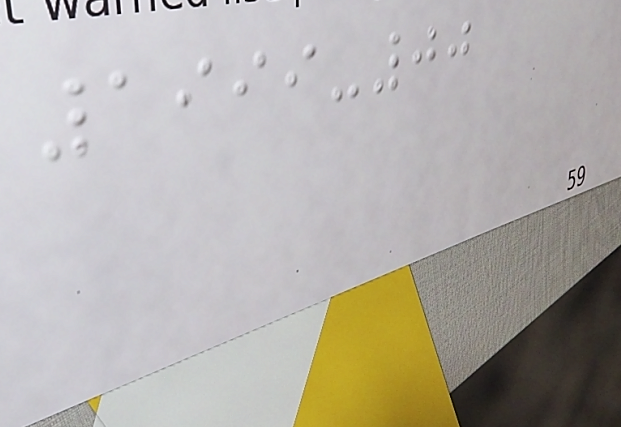1999-00
